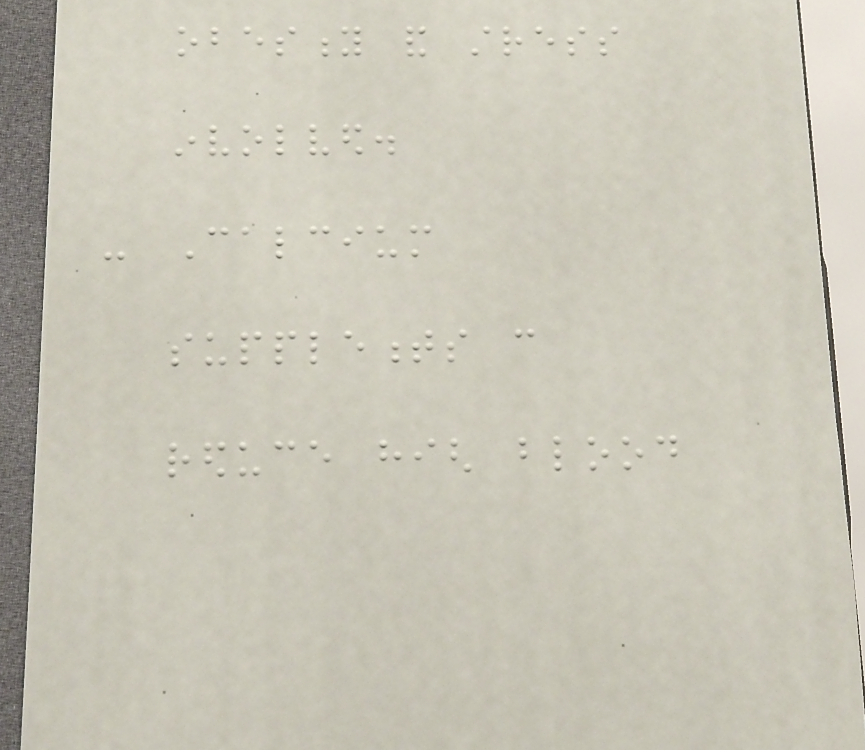obesity and stress
involved.
- Calcium
supplements can
reduce high blood
